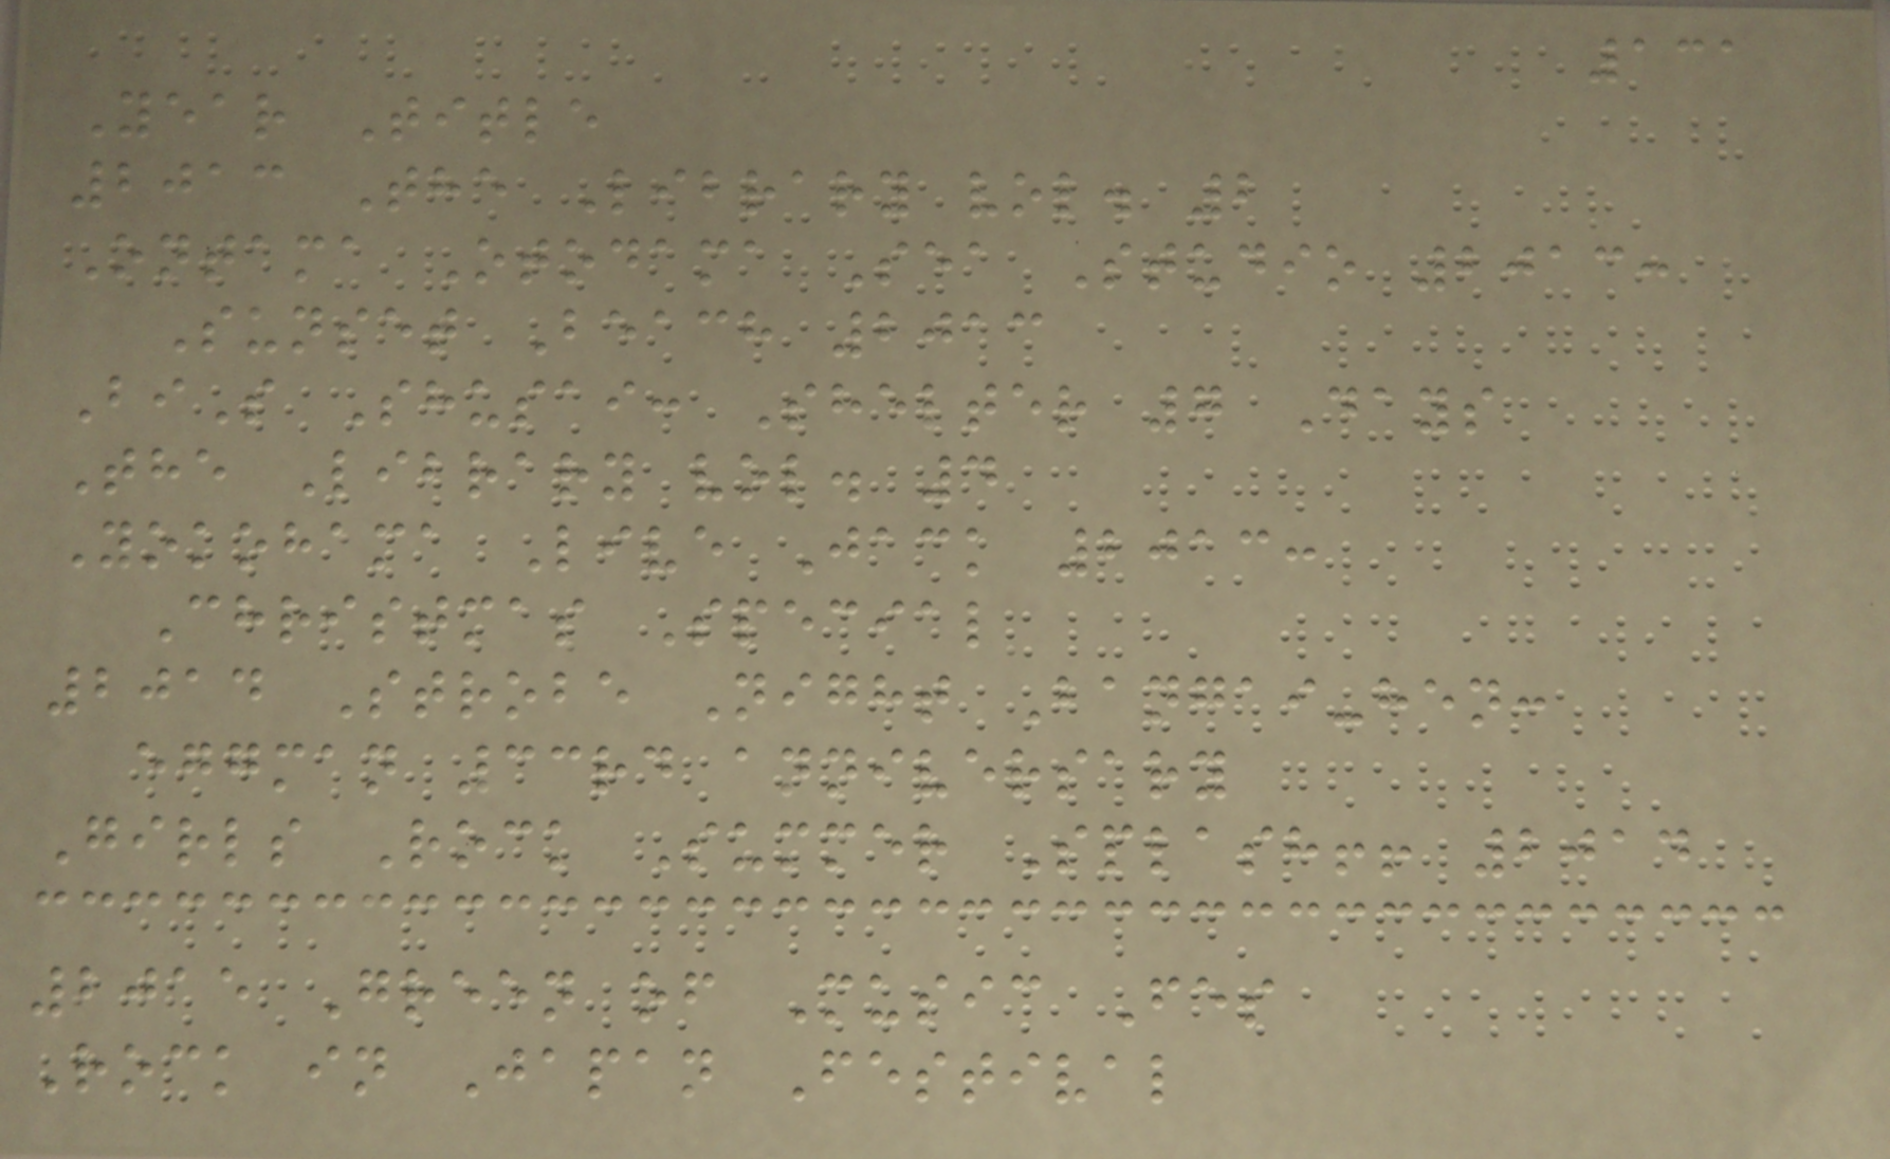131
Year Title
2013 The Library vol. 2
Ontama Otodama Sea Studio 2013:
Sunset Beach 2013
BiS Shusai: Shelter 7 Days
The Library vol. 4
Yokohama Live Jack 2013:
Christmas Special
2014 Strobe Night Bangai-hen:
eggman 33rd anniversary
Girls Rock Summer Splash!! 2014
2015 Green of Music Fes
Rock in Japan Festival
